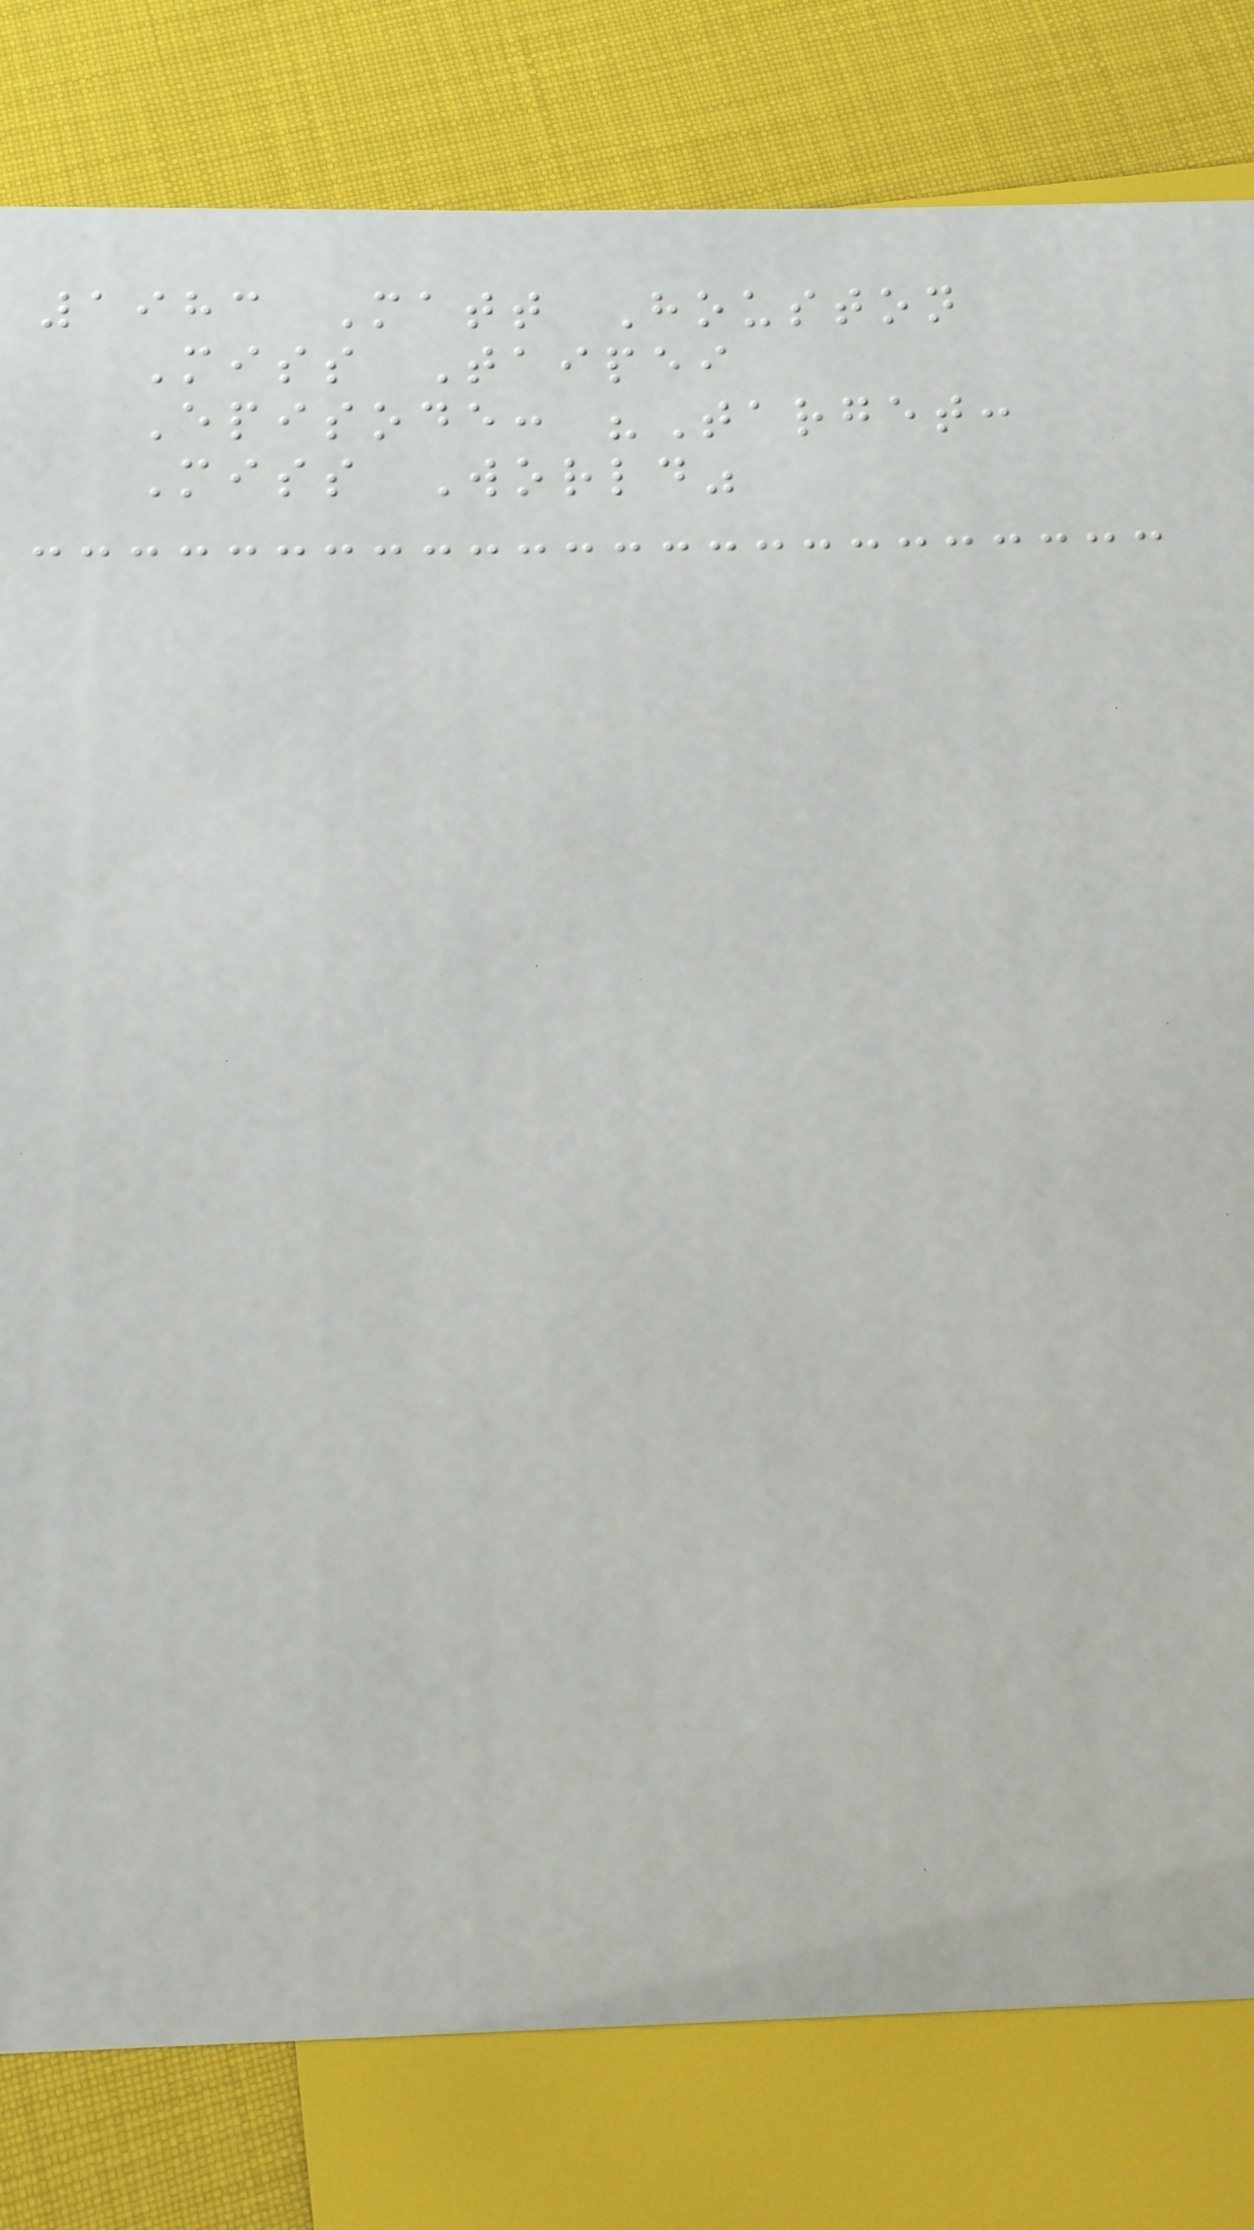1983 Matt Houston
Miss Taipei
Episode: "Target:
Miss World"
